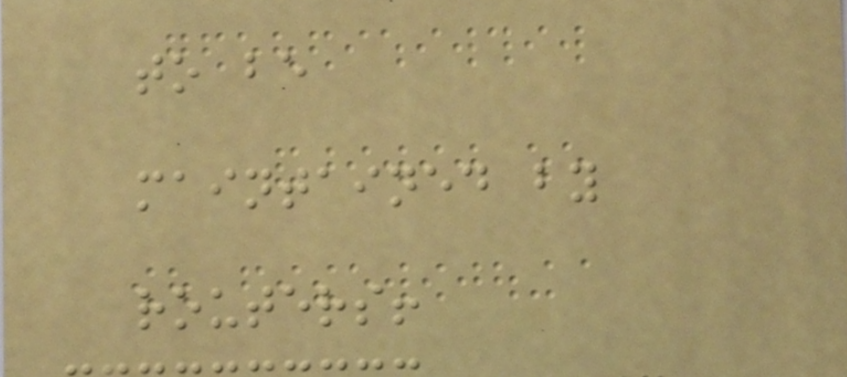to be
maintained by
routers!
